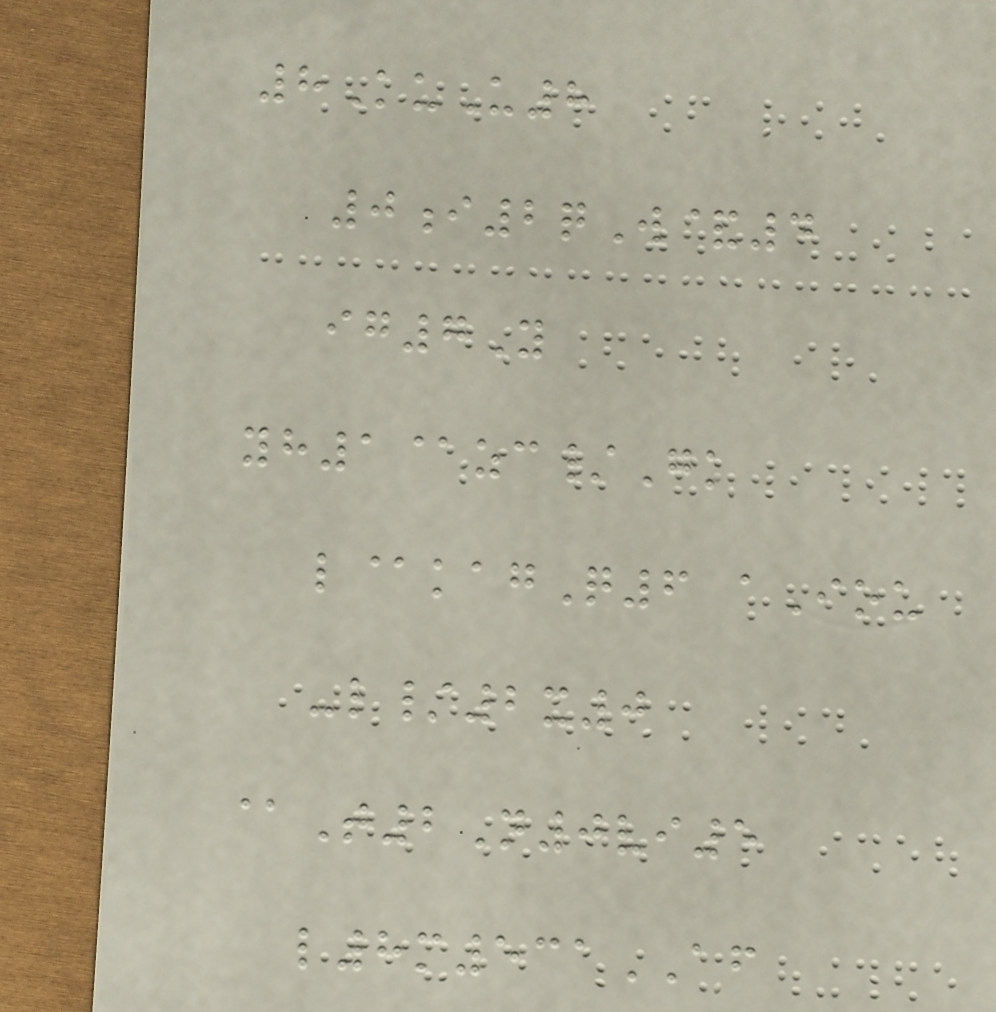8KuU8
0i2qW&4
ig7Y
yh1@zc/Gk
l@kagQ6 aIou
-l/2x0
@T2N0vi5
l8m531AF
